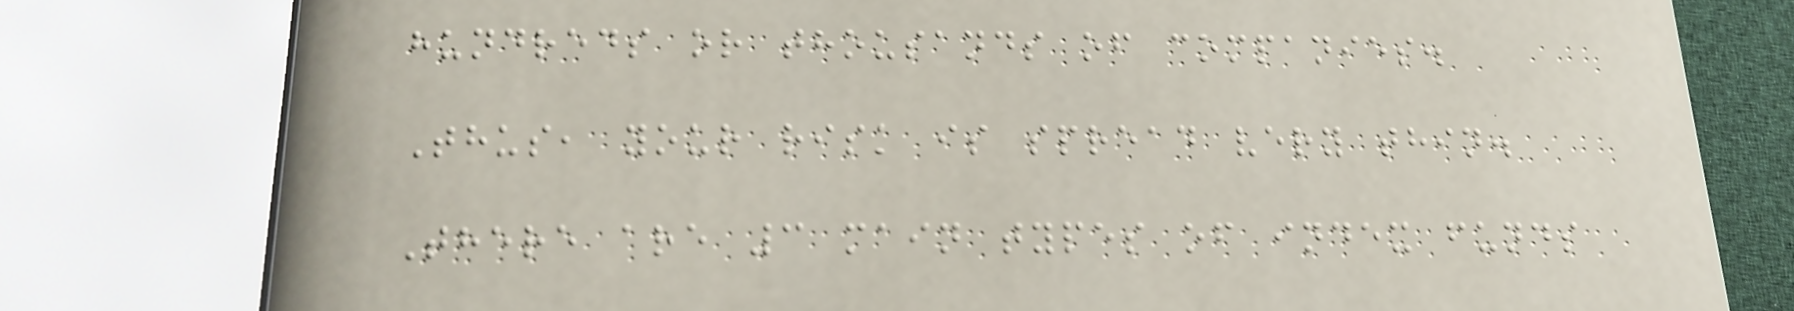hundreds or thousands of companies.
Thus, your risk is spread very thin.
There are 3 main types of index funds
